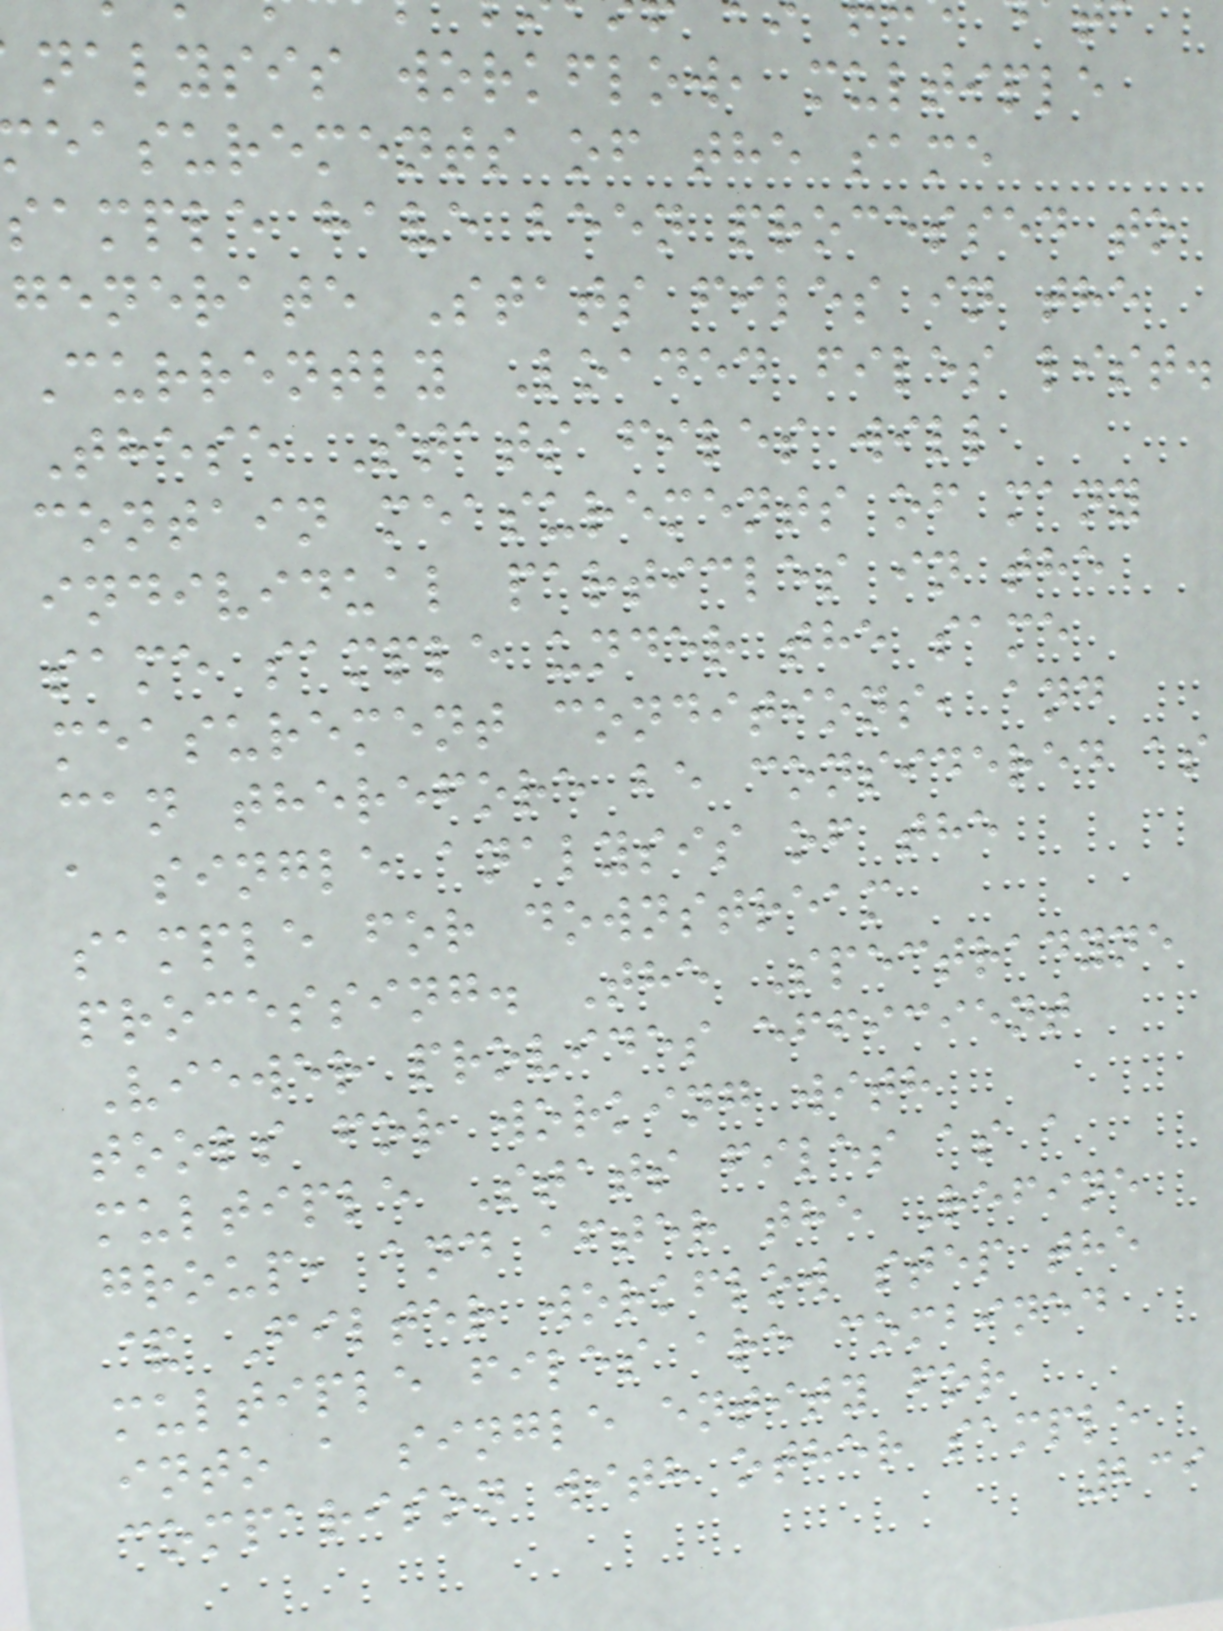nalysis workflow, multiple
easurements of the same
sample have been processed to
generate Stats files in the
Currently Loaded files list.
These Stats files will
contain measurements of many
individual particles in the
same sample under the same
measurement conditions, and
can therefore be considered as
a single analysis of the
sample for downstream
processing. The Spectradyne
Viewer provides efficient
tools for working with
multiple Stats files as a
group, and after the Refine
& Filter workflow step the
multiple files are combined
into a single entity for
comparison with other sample
239
